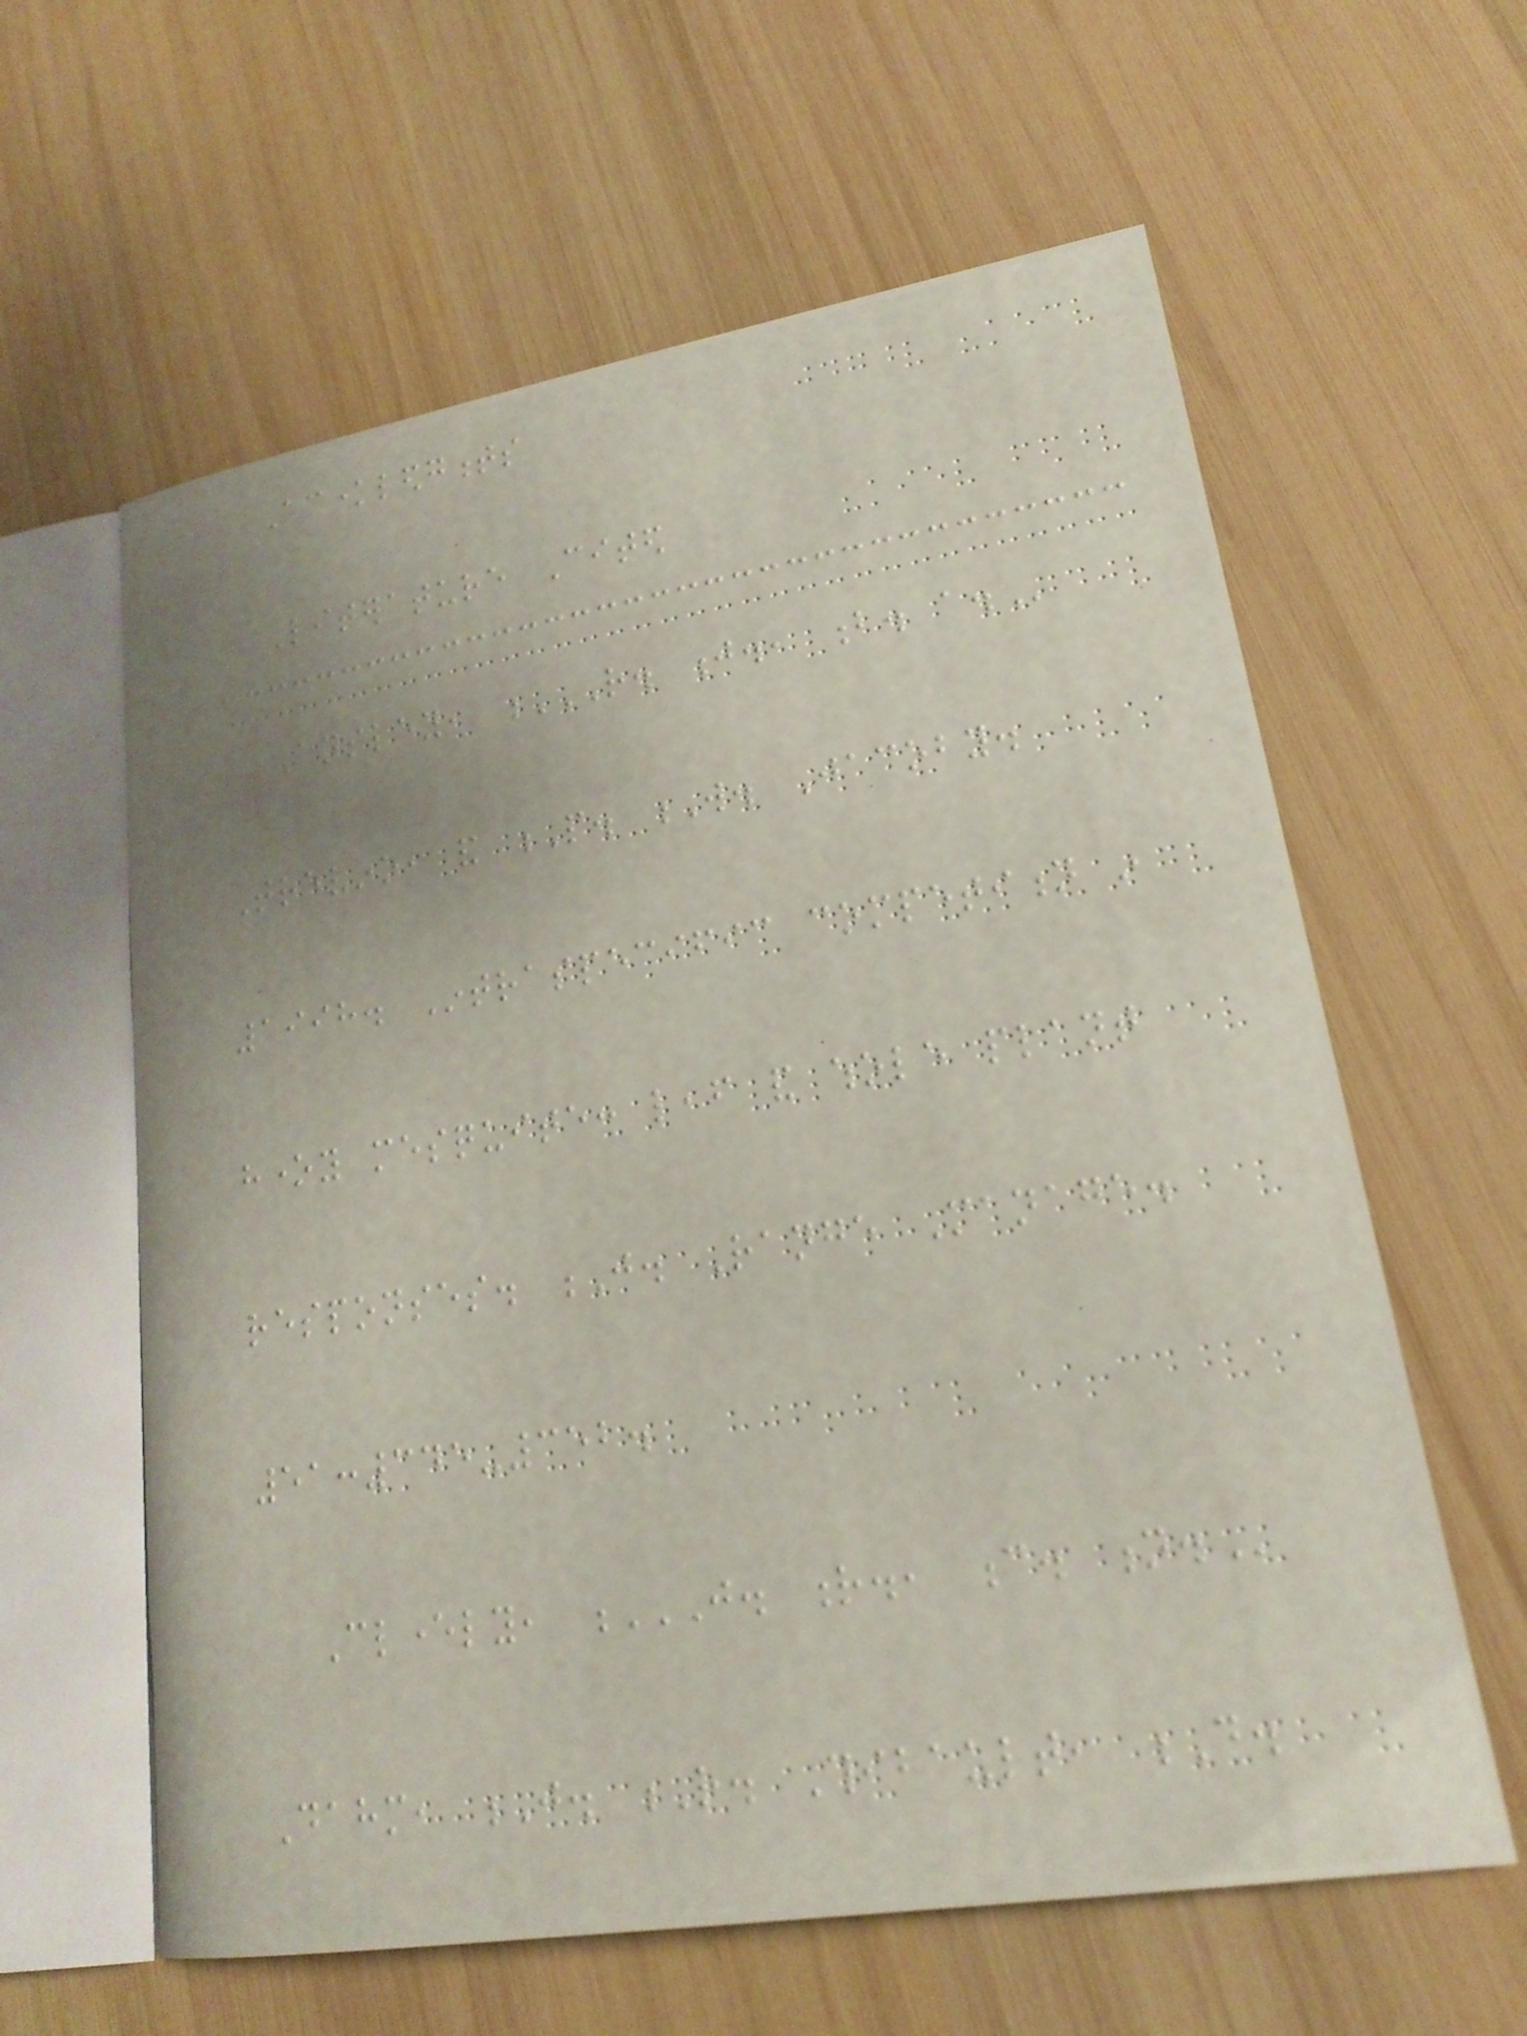Acknowledgments
Literature Cited
Ansley, R. J., B. A.
Trevino, and P. W. Jacoby.
1998. Intraspecific competition in
honey mesquite: leaf and whole plant
responses. J. Range Manage.
51:345-352.
Cleverly, J. R., C. N.
Dahm, J. R. Thibault, D.
